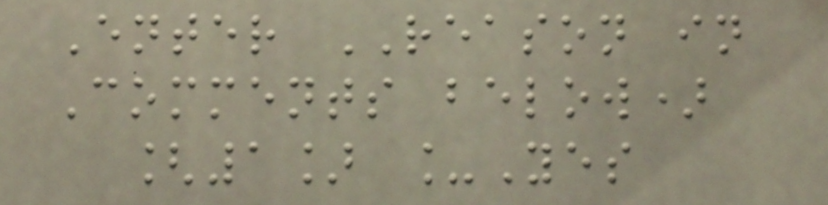Enter REASON in
Comments below)
[1] _Yes
